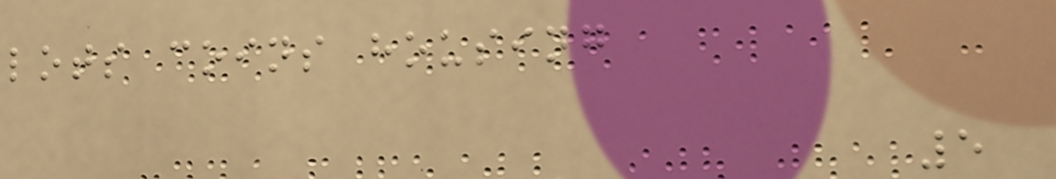lots coins housing
5
